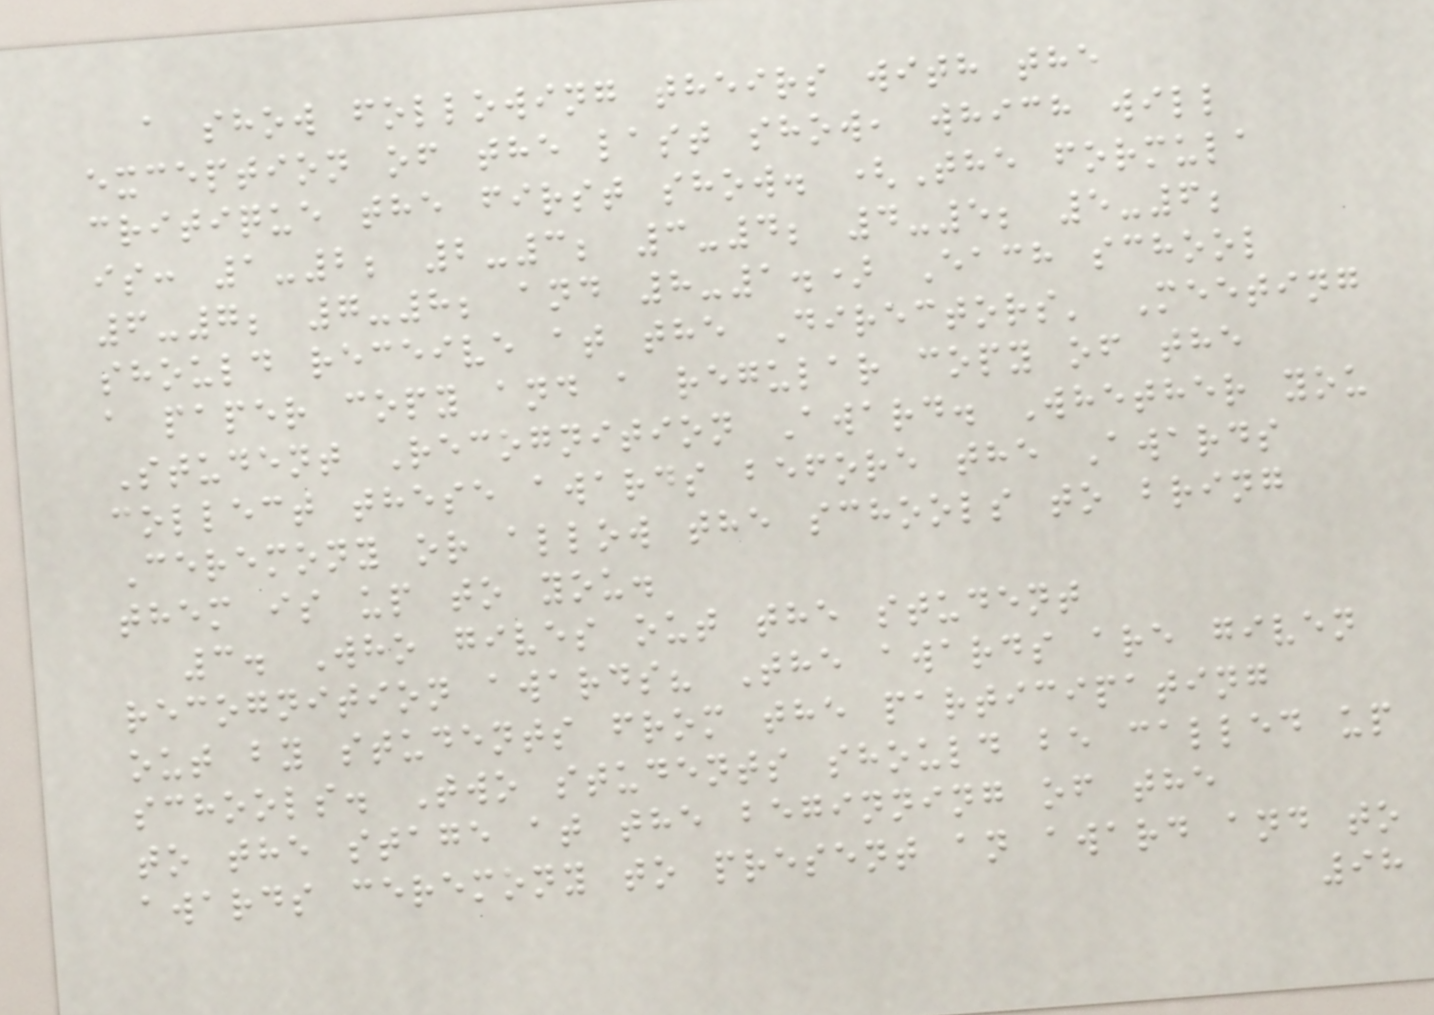a show following theirs with the
exception of the last show, which will
critique the first show. (The formula
is: 1-2; 2-3; 3-4; 4-5; 5-6;
6-7; 7-8; and 8-1.) Each school
should receive at the Directors' Meeting
a paper copy and a regular copy of the
Student Recognition Award. Whether you
collect these awards before the Awards
Ceremony or allow the schools to bring
them is up to you.
3. Who gives out the student
recognition awards? The awards are given
out by students from the participating
schools. Two students should be called up
to the stage at the beginning of the
awards ceremony to present an award and to
98
